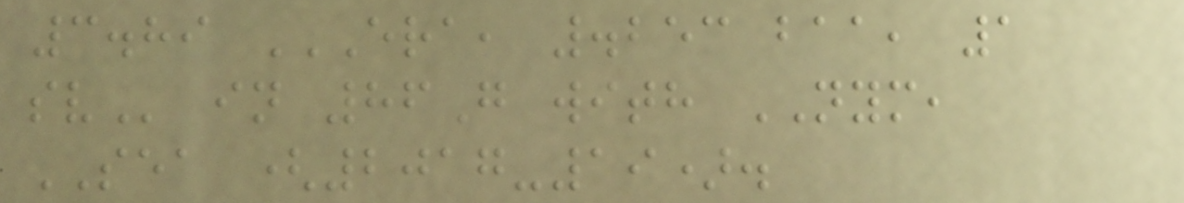3.89 ERA, .253 BAA, 1
SV in 86G with NYM,
SEA (2017-19).
